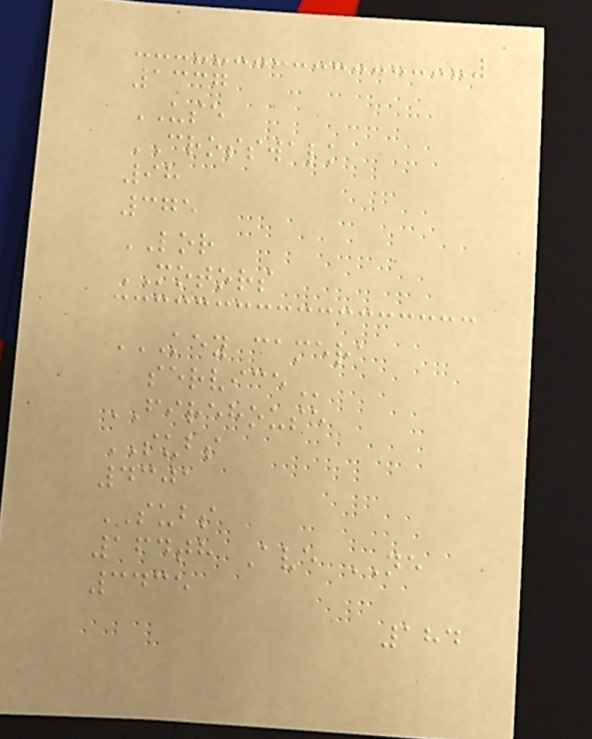1337
USE
CROSSWALK
98
375
LOR
MOTORS
KEY CAMERA
SERVICE
FIREHOUSE
SUBS
4301
SUBS
164th Ave NE
3435
184
